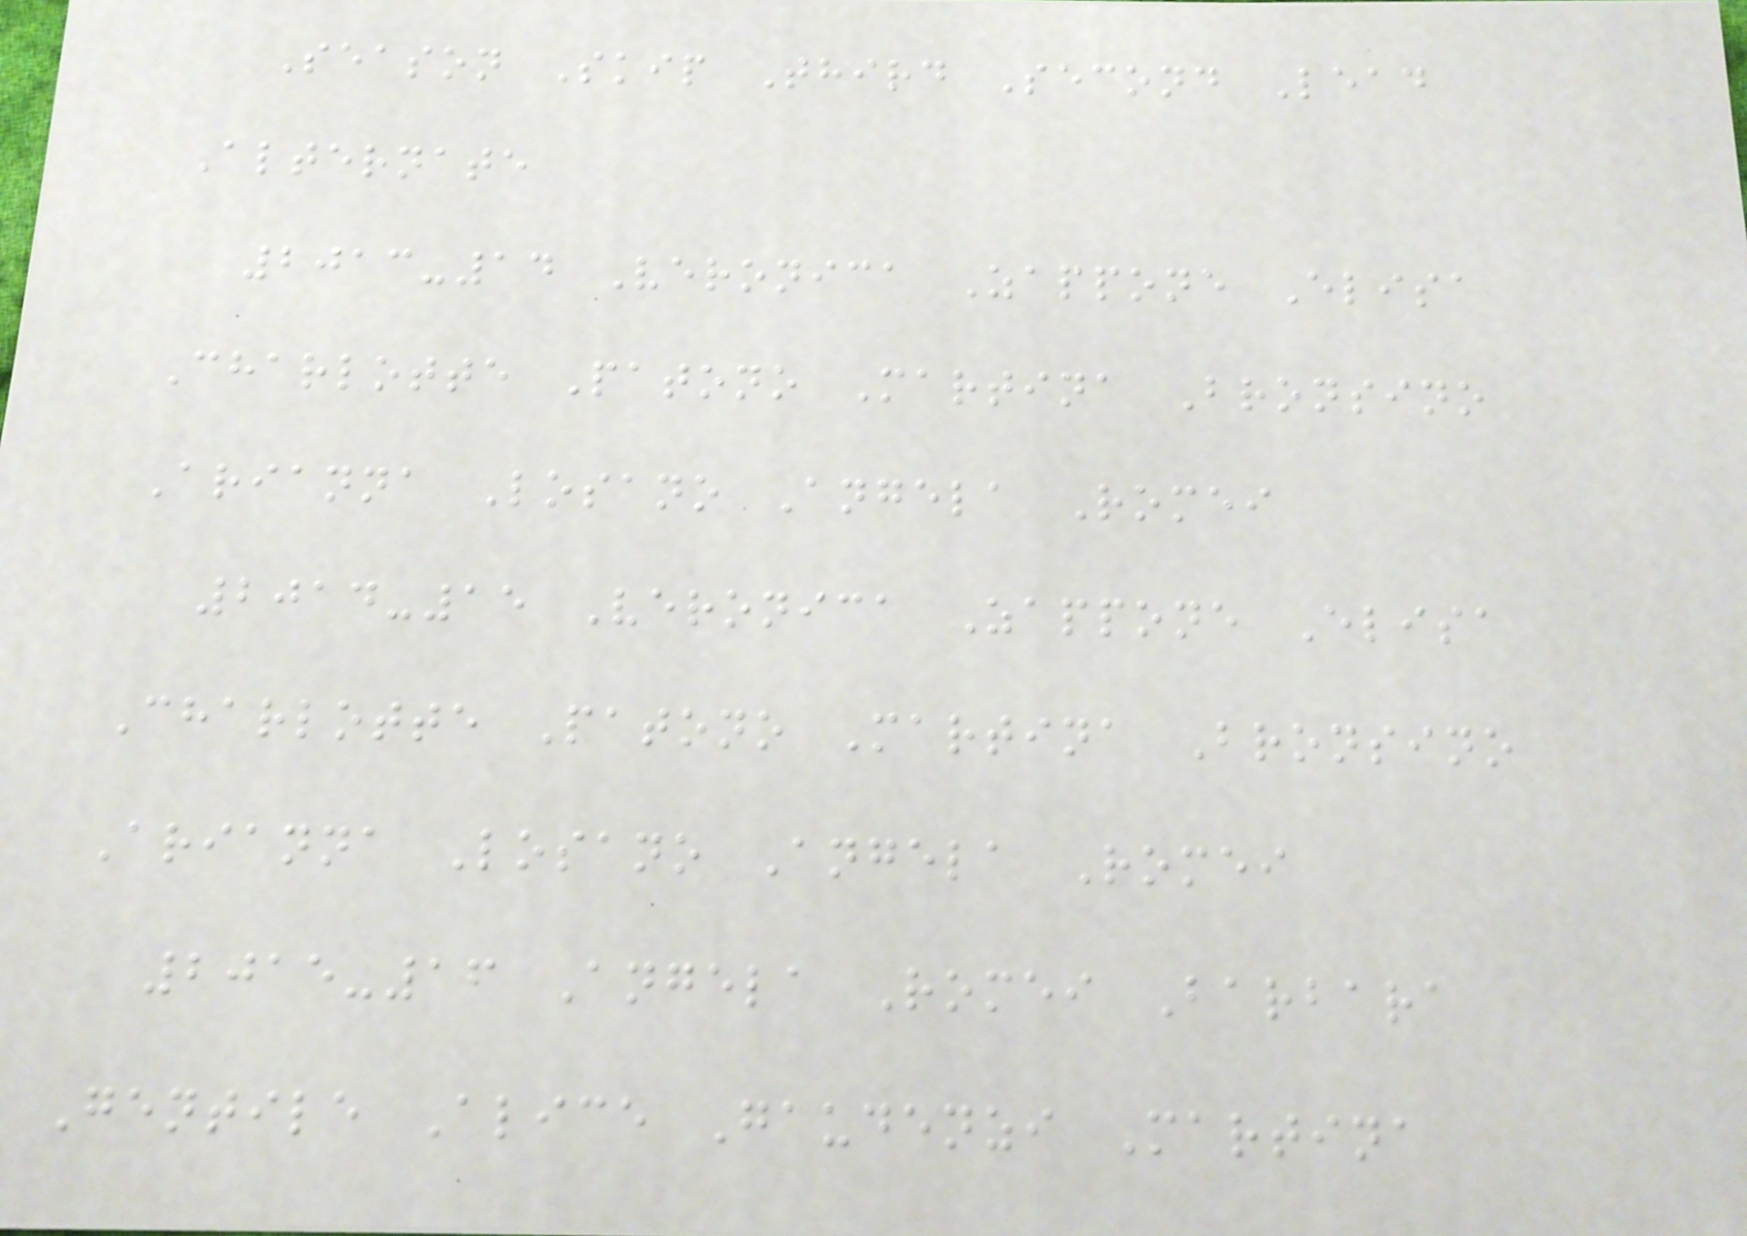Season Skip Third Second Lead
Alternate
2013-14 Veronica Zappone Elisa
Charlotte Patono Martina Bronsino
Arianna Losano Angela Romei
2014-15 Veronica Zappone Elisa
Charlotte Patono Martina Bronsino
Arianna Losano Angela Romei
2015-16 Angela Romei Barbara
Gentile Alice Gaudenzi Martina
